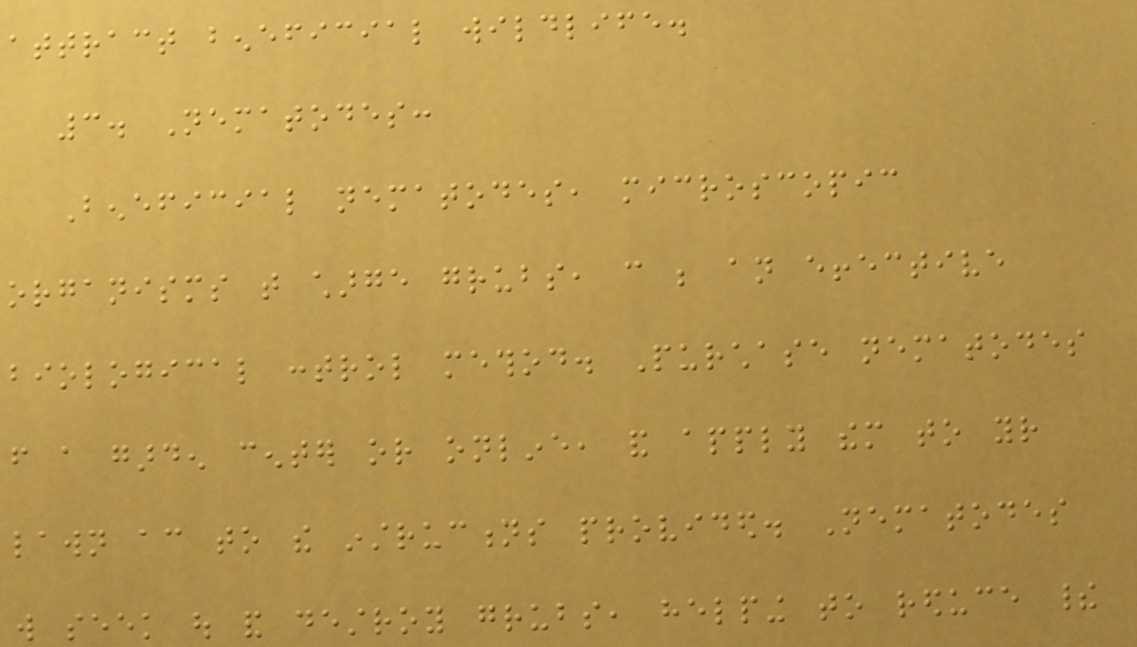attract beneficial wildlife.
3. Nematodes:
Beneficial nematodes, microscopic
organisms that charge grubs, can be an effective
biological control method. Purchase nematodes
from a garden center or online, and apply them to your
lawn according to the instructions provided. Nematodes
will seek out and destroy grubs, helping to reduce their
